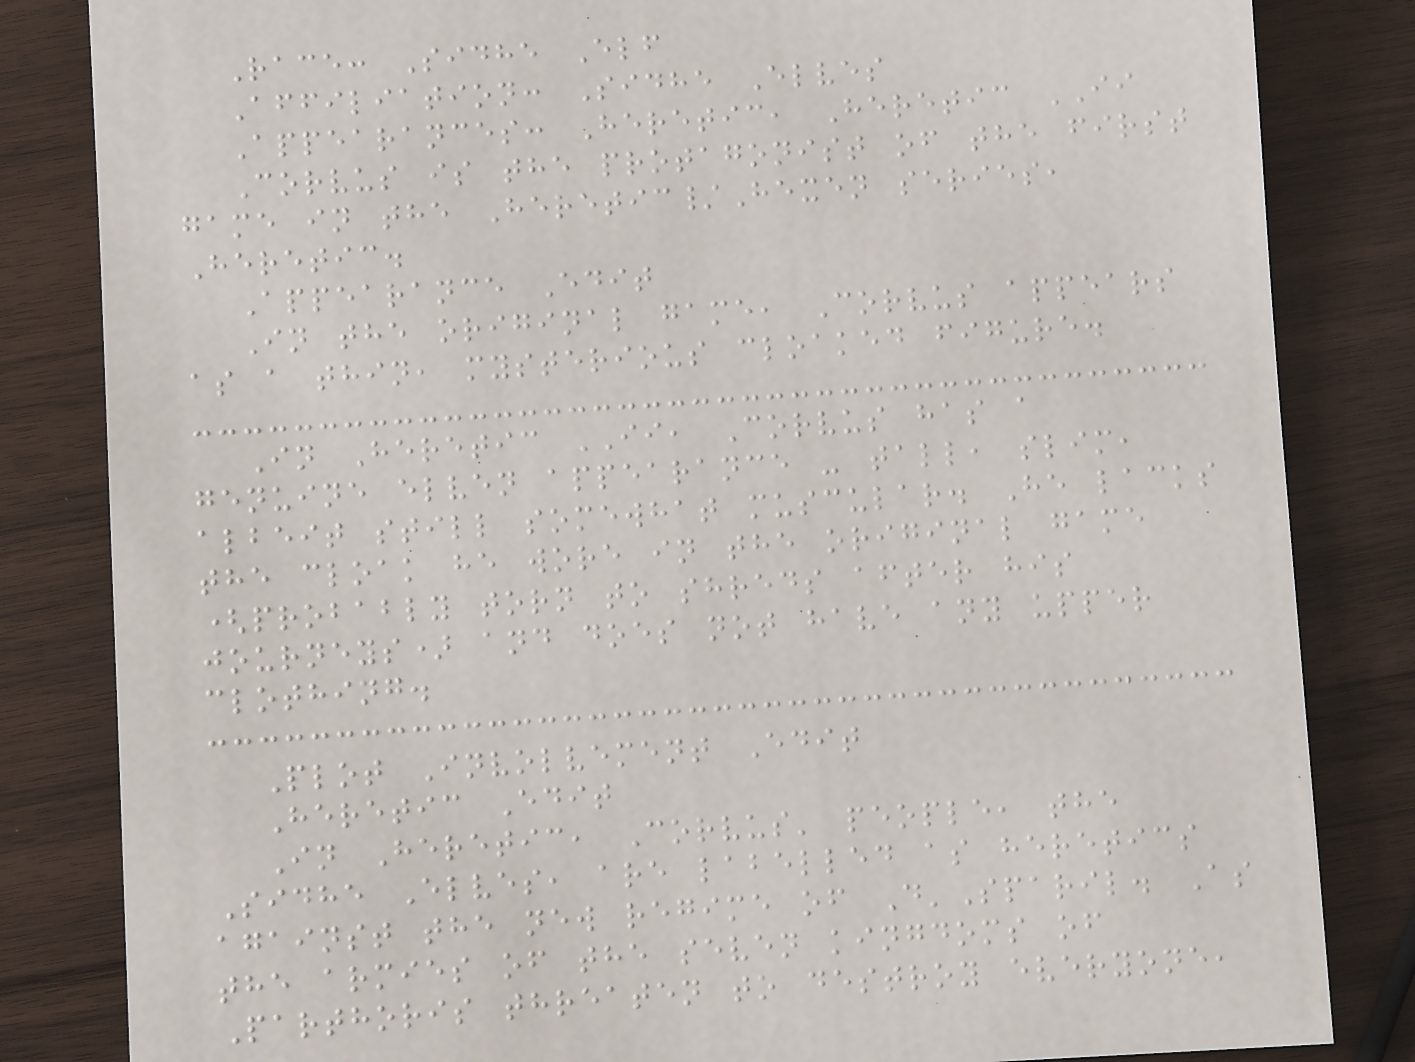Race: Sidhe Elf
Affiliation: Sidhe Elves
Appearances: Heretic, Heretic II
Corvus is the protagonist of the first
game in the Heretic/Hexen series,
Heretic.
Appearance Edit
In the original game, Corvus appears
as a thin, mysterious cloaked figure.
In Heretic II, Corvus has a
genuine elven appearance - tall, slim,
albeit still somewhat muscular. He lacks
the cloak he wore in the original game
(probably torn to shreds after his
journeys) and does not have any upper
clothing.
Plot Involvement Edit
Heretic Edit
In Heretic, Corvus' people, the
Sidhe Elves, are labelled as heretics
against the new regime of D'Sparil. As
the armies of the seven kingdoms of
Parthoris threaten to destroy everyone,
